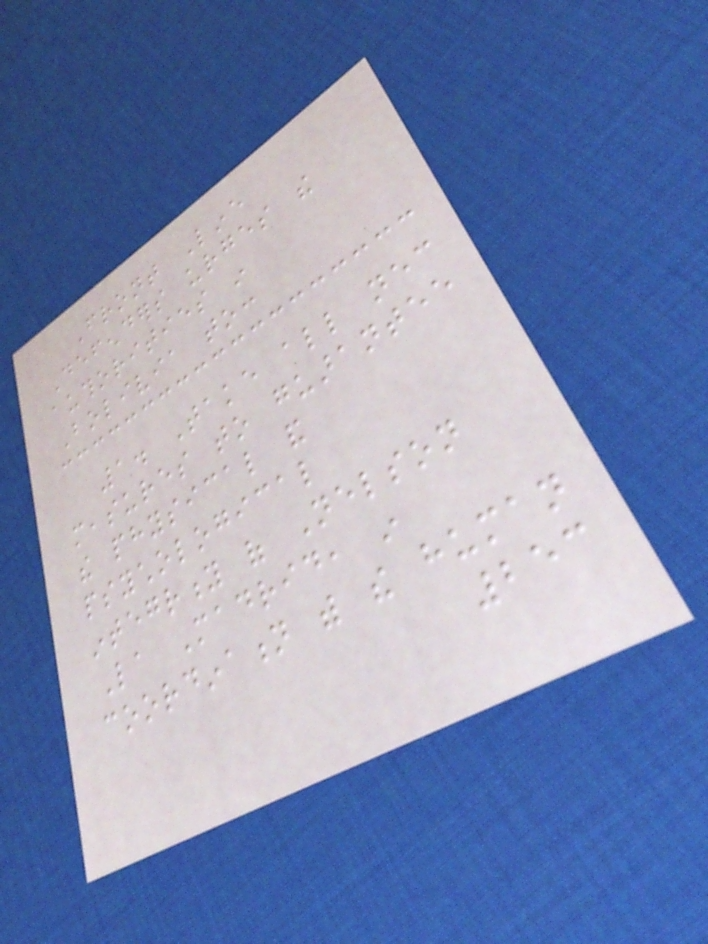Front Line
Defenders urges the
authorities in
Bolivia to:
1. Take all necessary
measures to guarantee
the physical and
psychological
integrity of Nelson
La Madrid, in
coordination with the human
253
